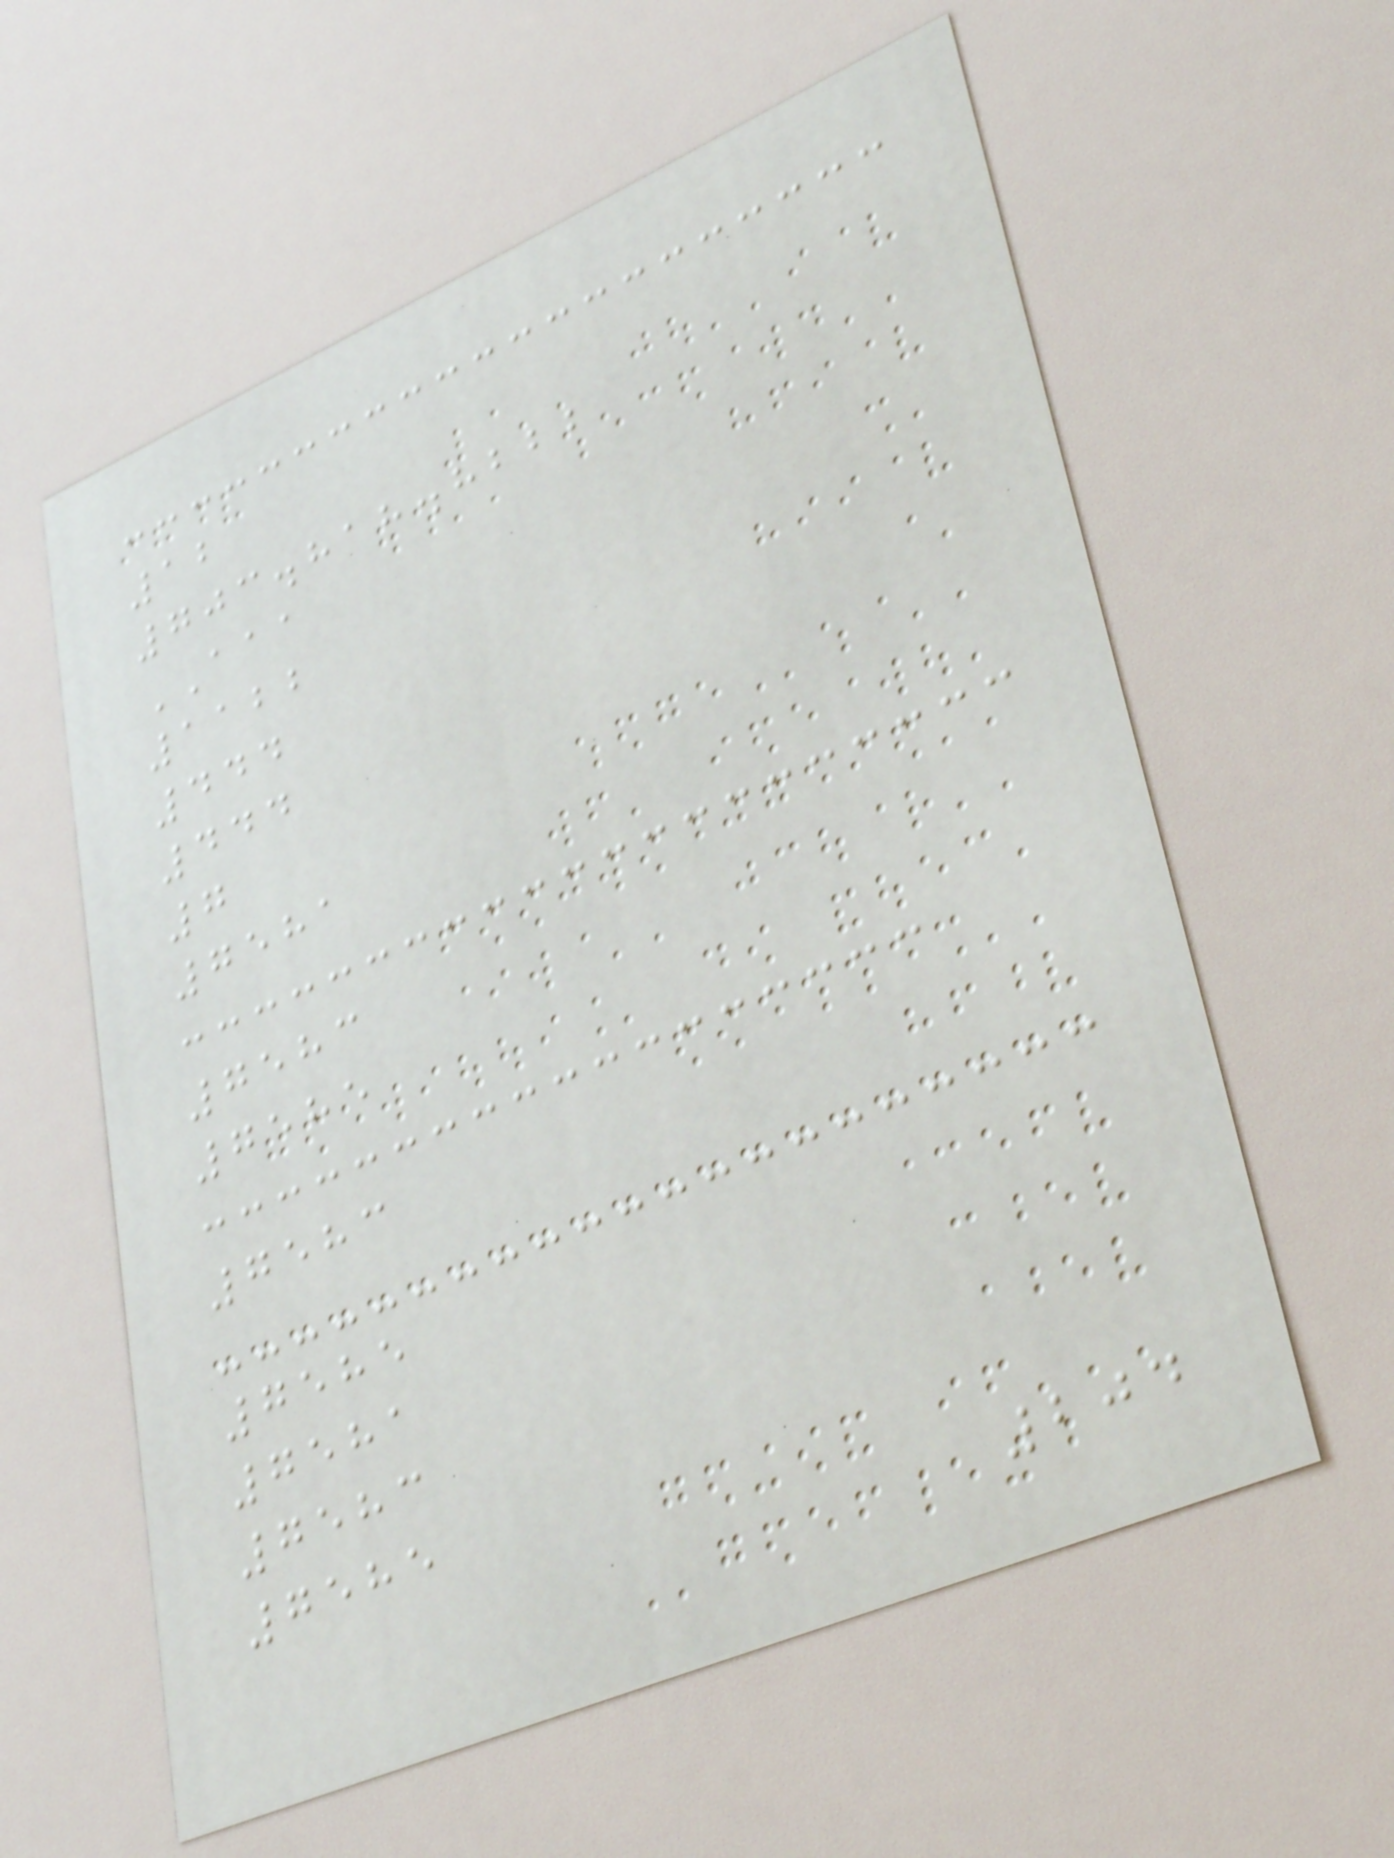12
703.818.8222
AAA
1122
444
444
7
7581
7583
7585
7583
7585
7581
7583
7585
204
